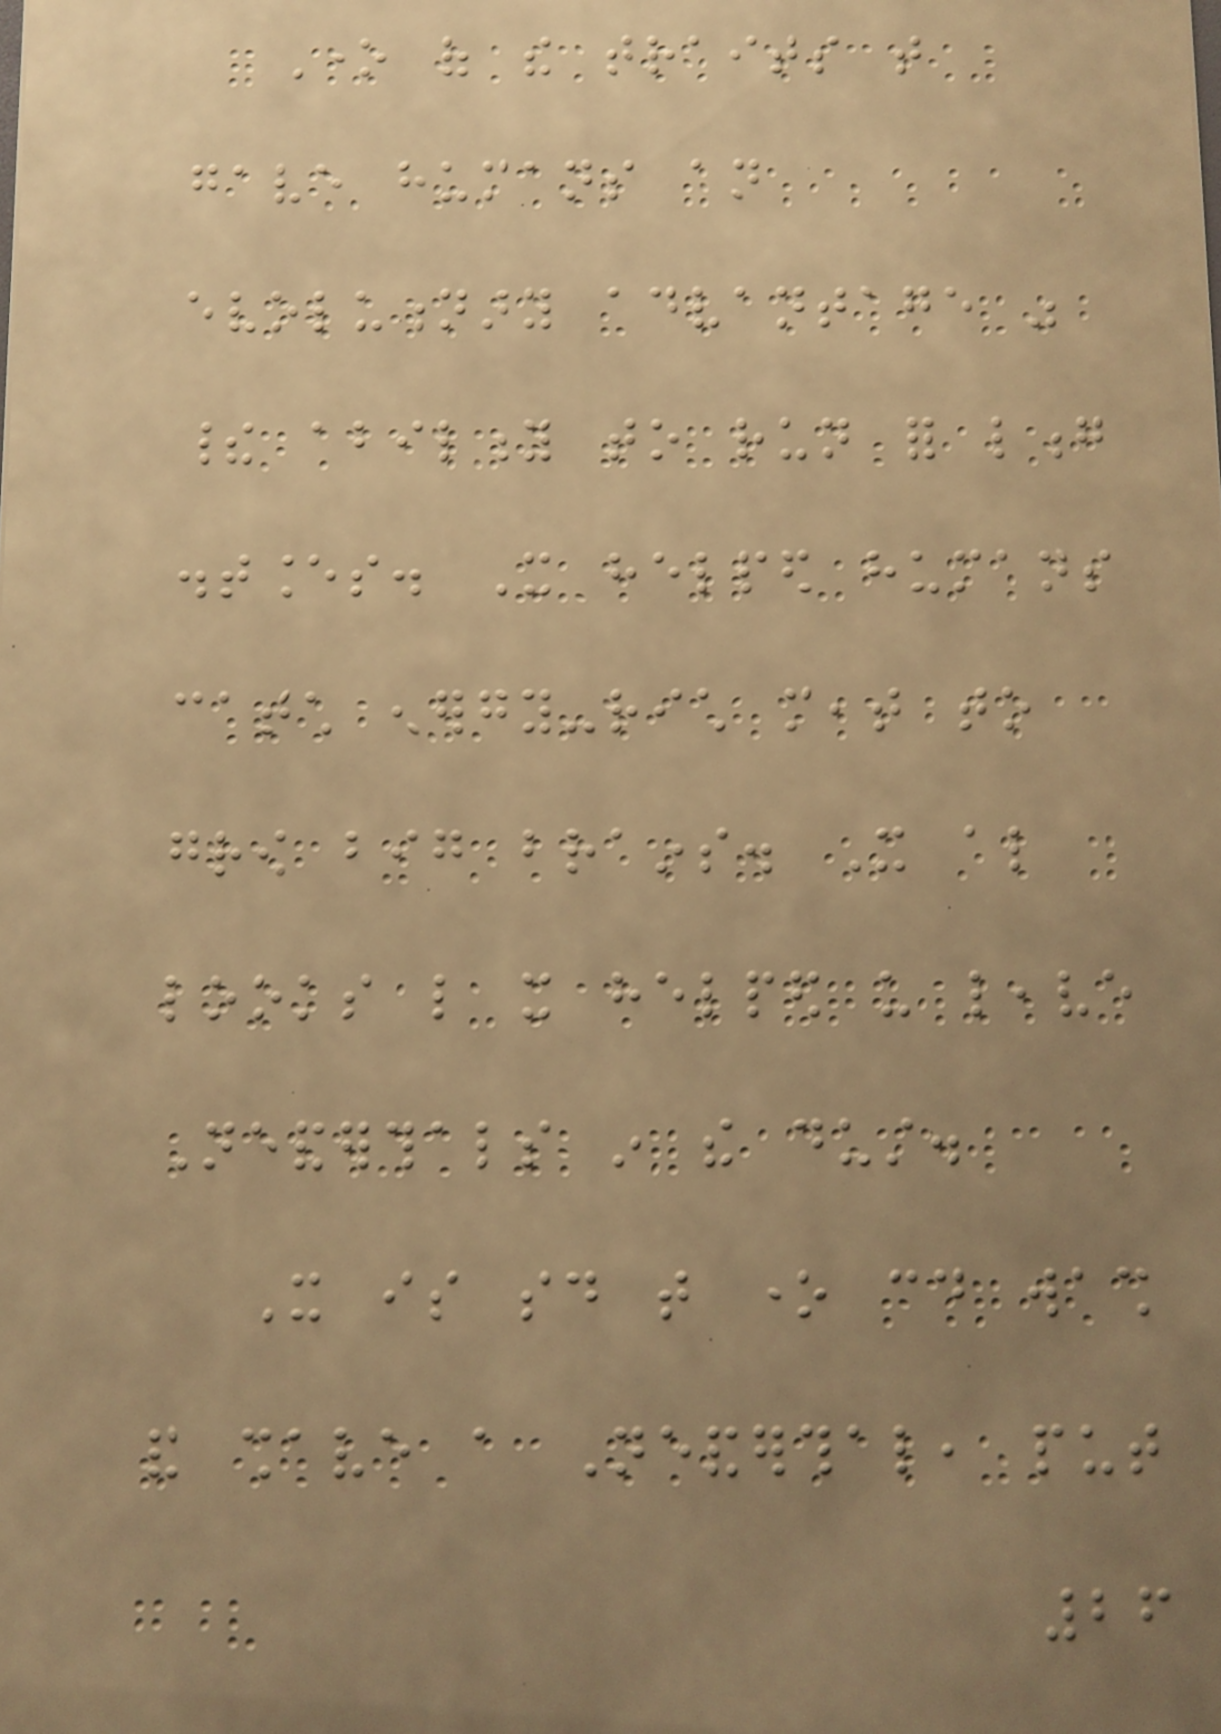One of the traits that
gave humans an
evolutionary advantage was
their ability to run for long
distances. It helped humans
catch energy-rich meat to
grow big brains. It also
looks like it helped us leave
Neanderthals in the dust.
It is said that one could wash
and shave a Neanderthal, put
26
